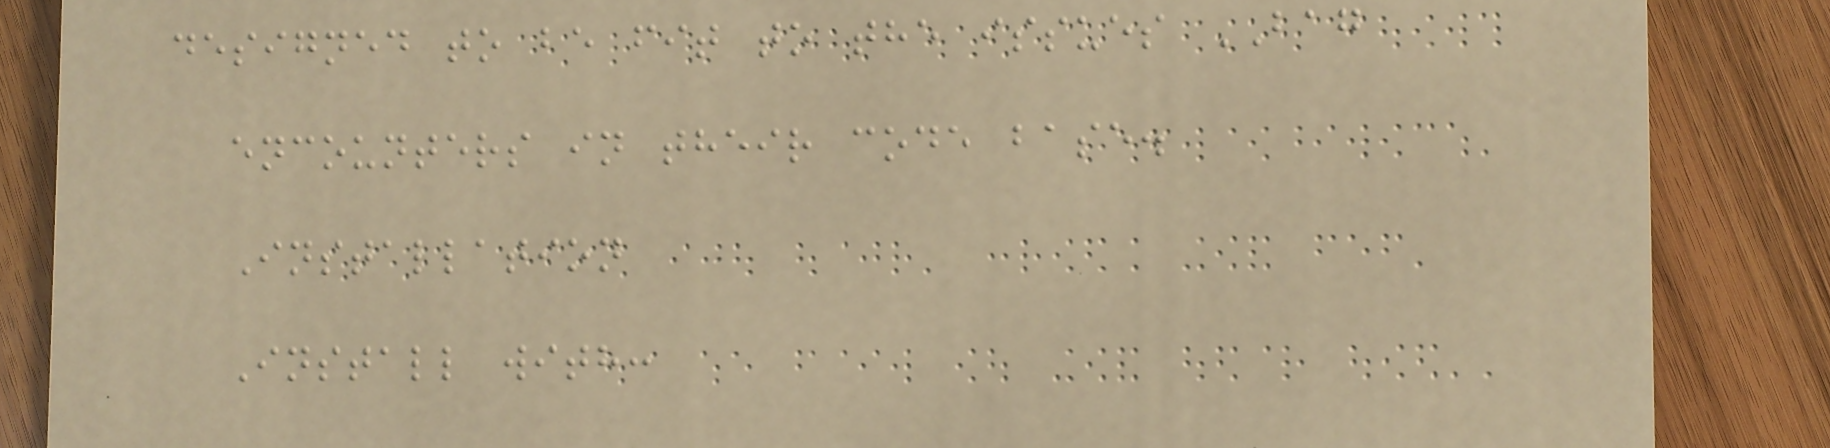designed to be fit to the issues BAG
encounters in their code base.
Installation
Install with:
